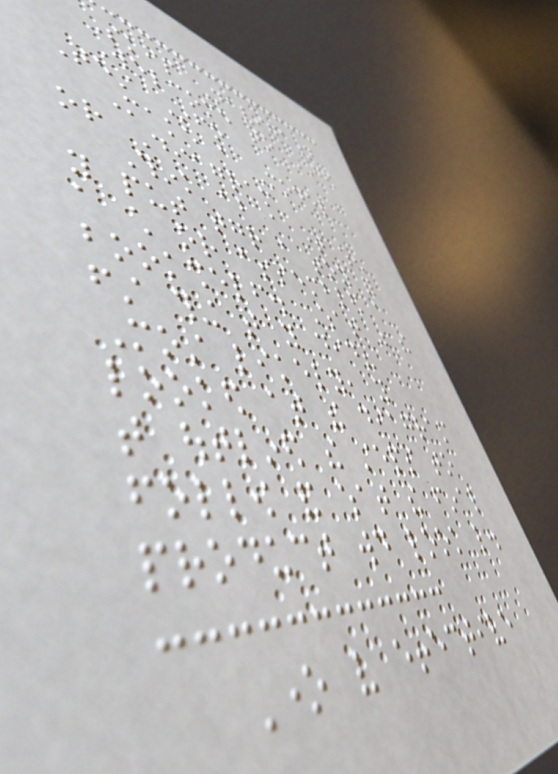Skip Navigation
Welcome to GED
Test Info
Make a Model
or Diagram
Think about a time when
you put together a toy for
a child or assembled a
bookshelf. What was the
first thing that you did?
Most likely, you
looked at the diagram
that outlined the steps to
follow and what the final
product would look like.
One very effective
